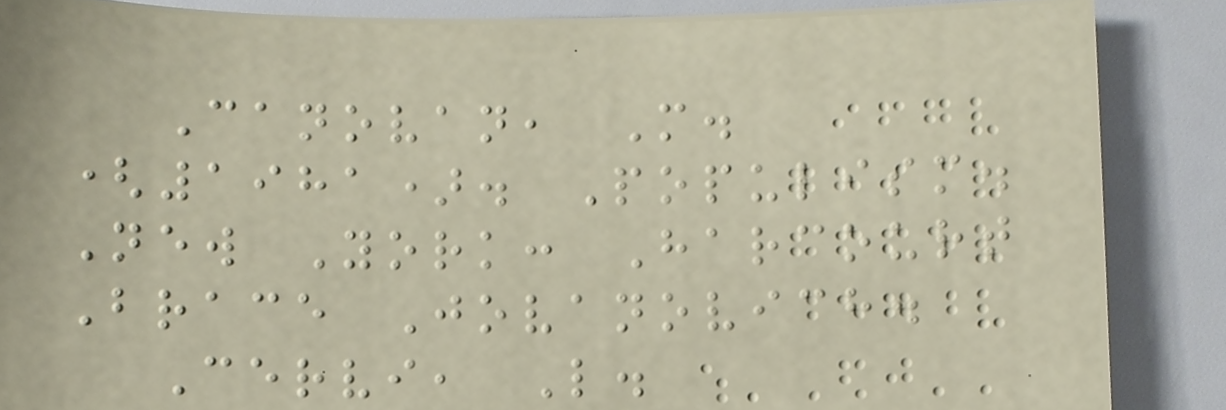Canovan, M.
(1981). Populism.
New York: Harcourt
Brace Jovanovich.
Cervi, L.
